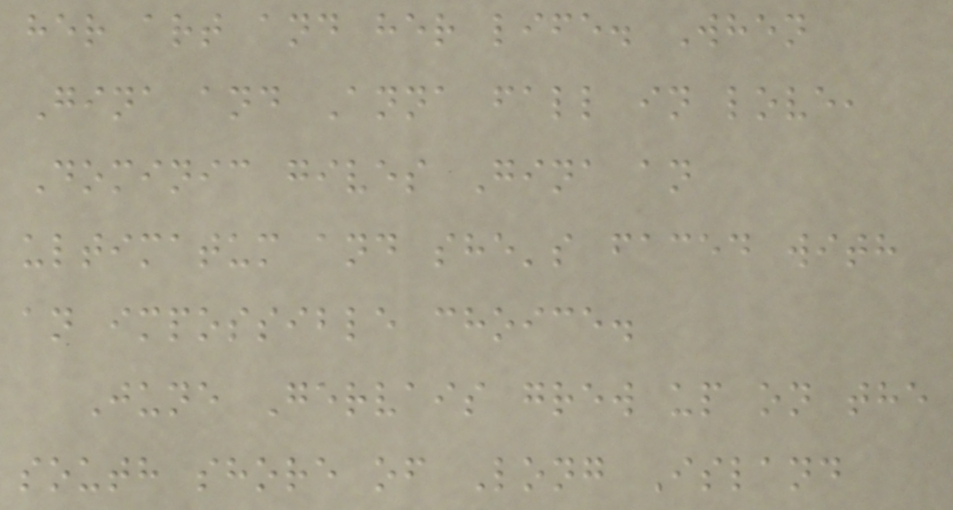her art and her life. When
Gina and Anna fall in love,
Dominic gives Gina an
ultimatum and she's faced with
an impossible choice.
June Gervais grew up on the
south shore of Long Island
